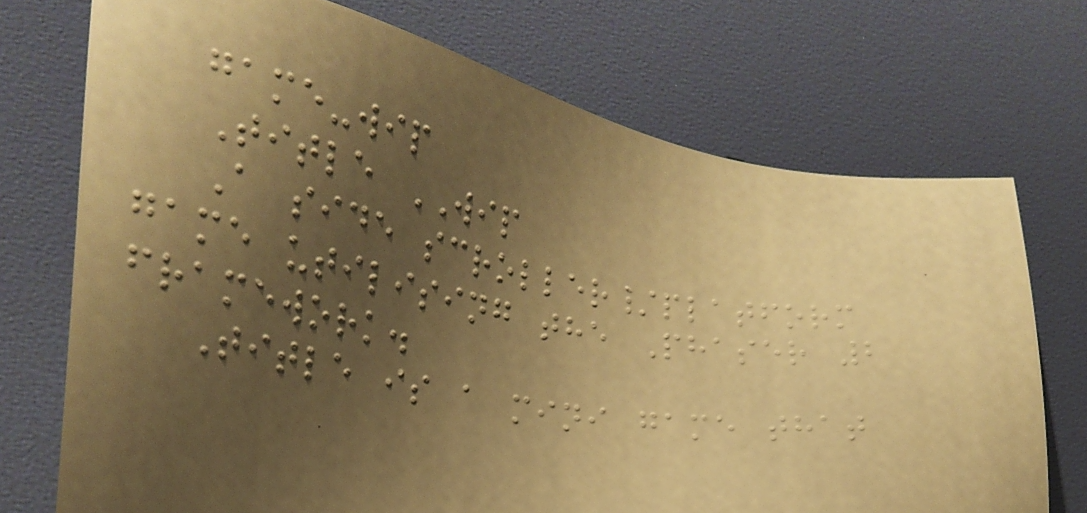game-wip
Title WIP
A side scroller/platform
game utilising the Phaser 2
framework.
Title is a mini game that
